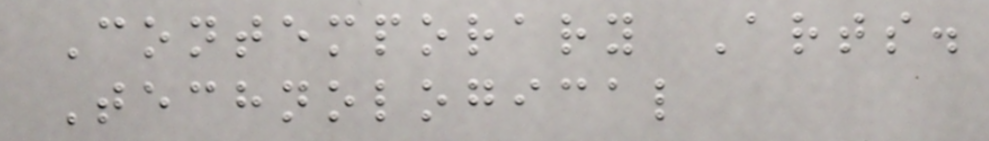Contemporary Arts.
Technological
